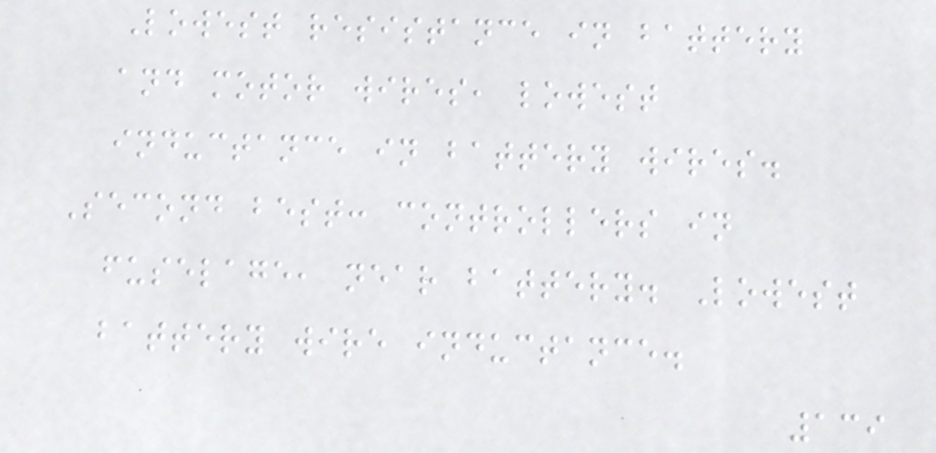Lowest resistance in battery
and motor wires, lowest
inductance in battery wires.
Second best: controllers in
fuselage, near battery. Lowest
battery wire inductance.
139
